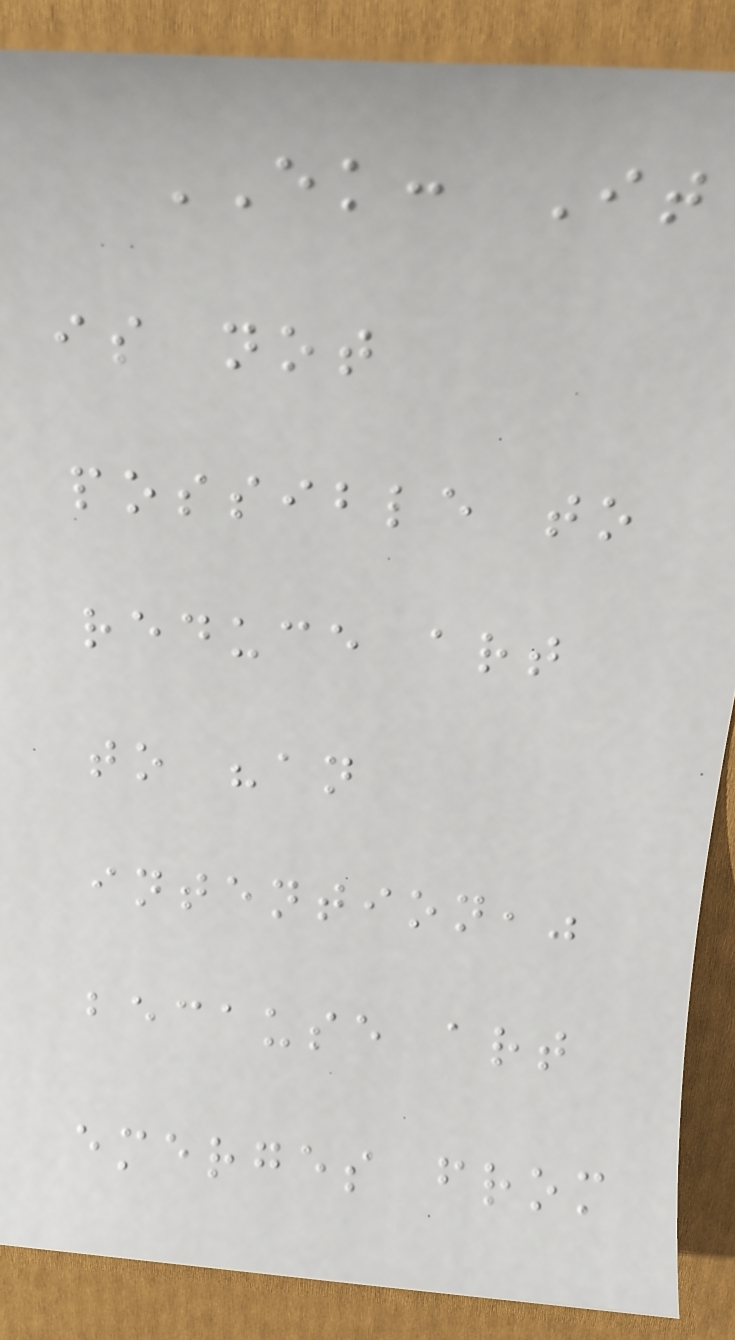EK: It
is not
possible to
reduce art
to "an
intention,"
because art
emerges from
